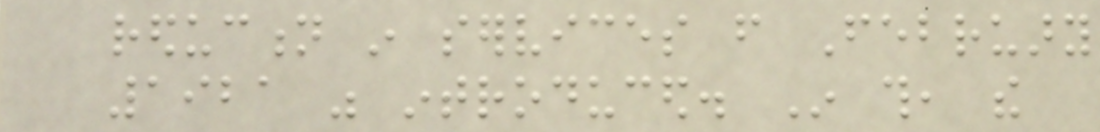reduction in services from February
1921 was introduced. In this, the
